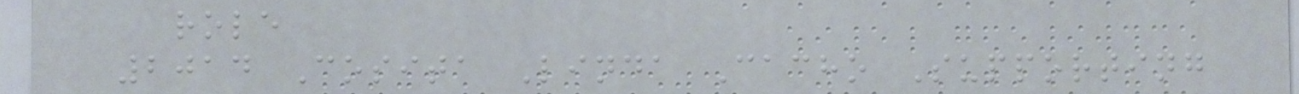role
2014 Cosita Linda Cacho Supporting
